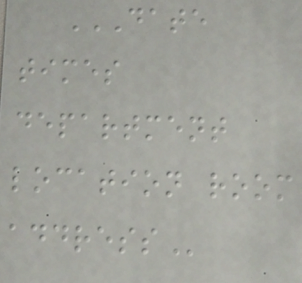DATE
TIMES
DEPARTMENT
LOCATION ROOM
ADDRESS
